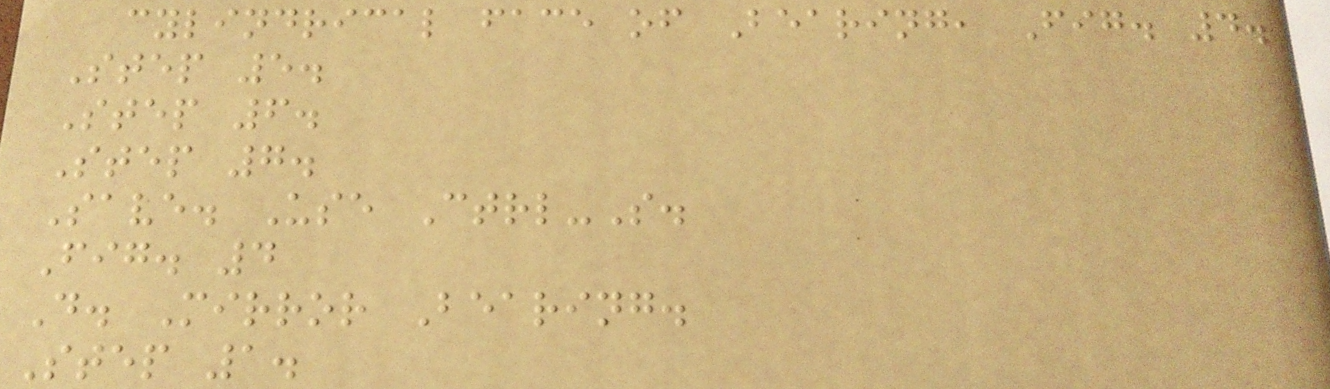cylindrical face of Bearing, Fig. 4.
Step 5.
Step 6.
Step 7.
Save. Use Ctrl-S.
Fig. 4
D. Mirror Bearing.
Step 1.
